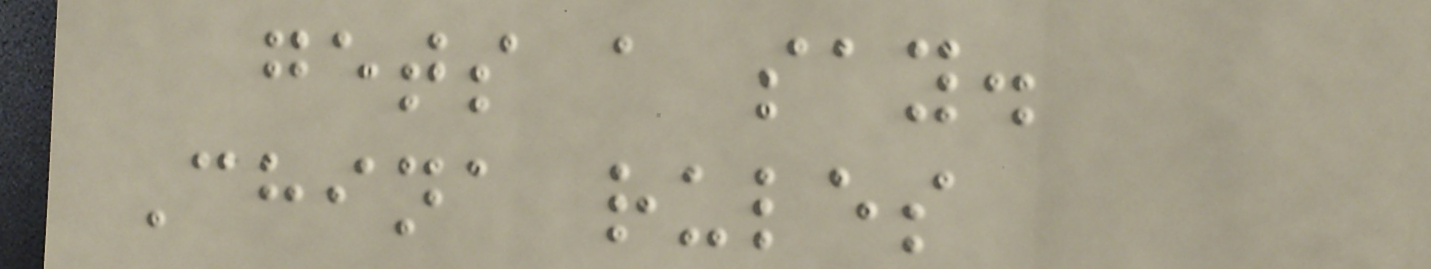gets a say.
China rules
